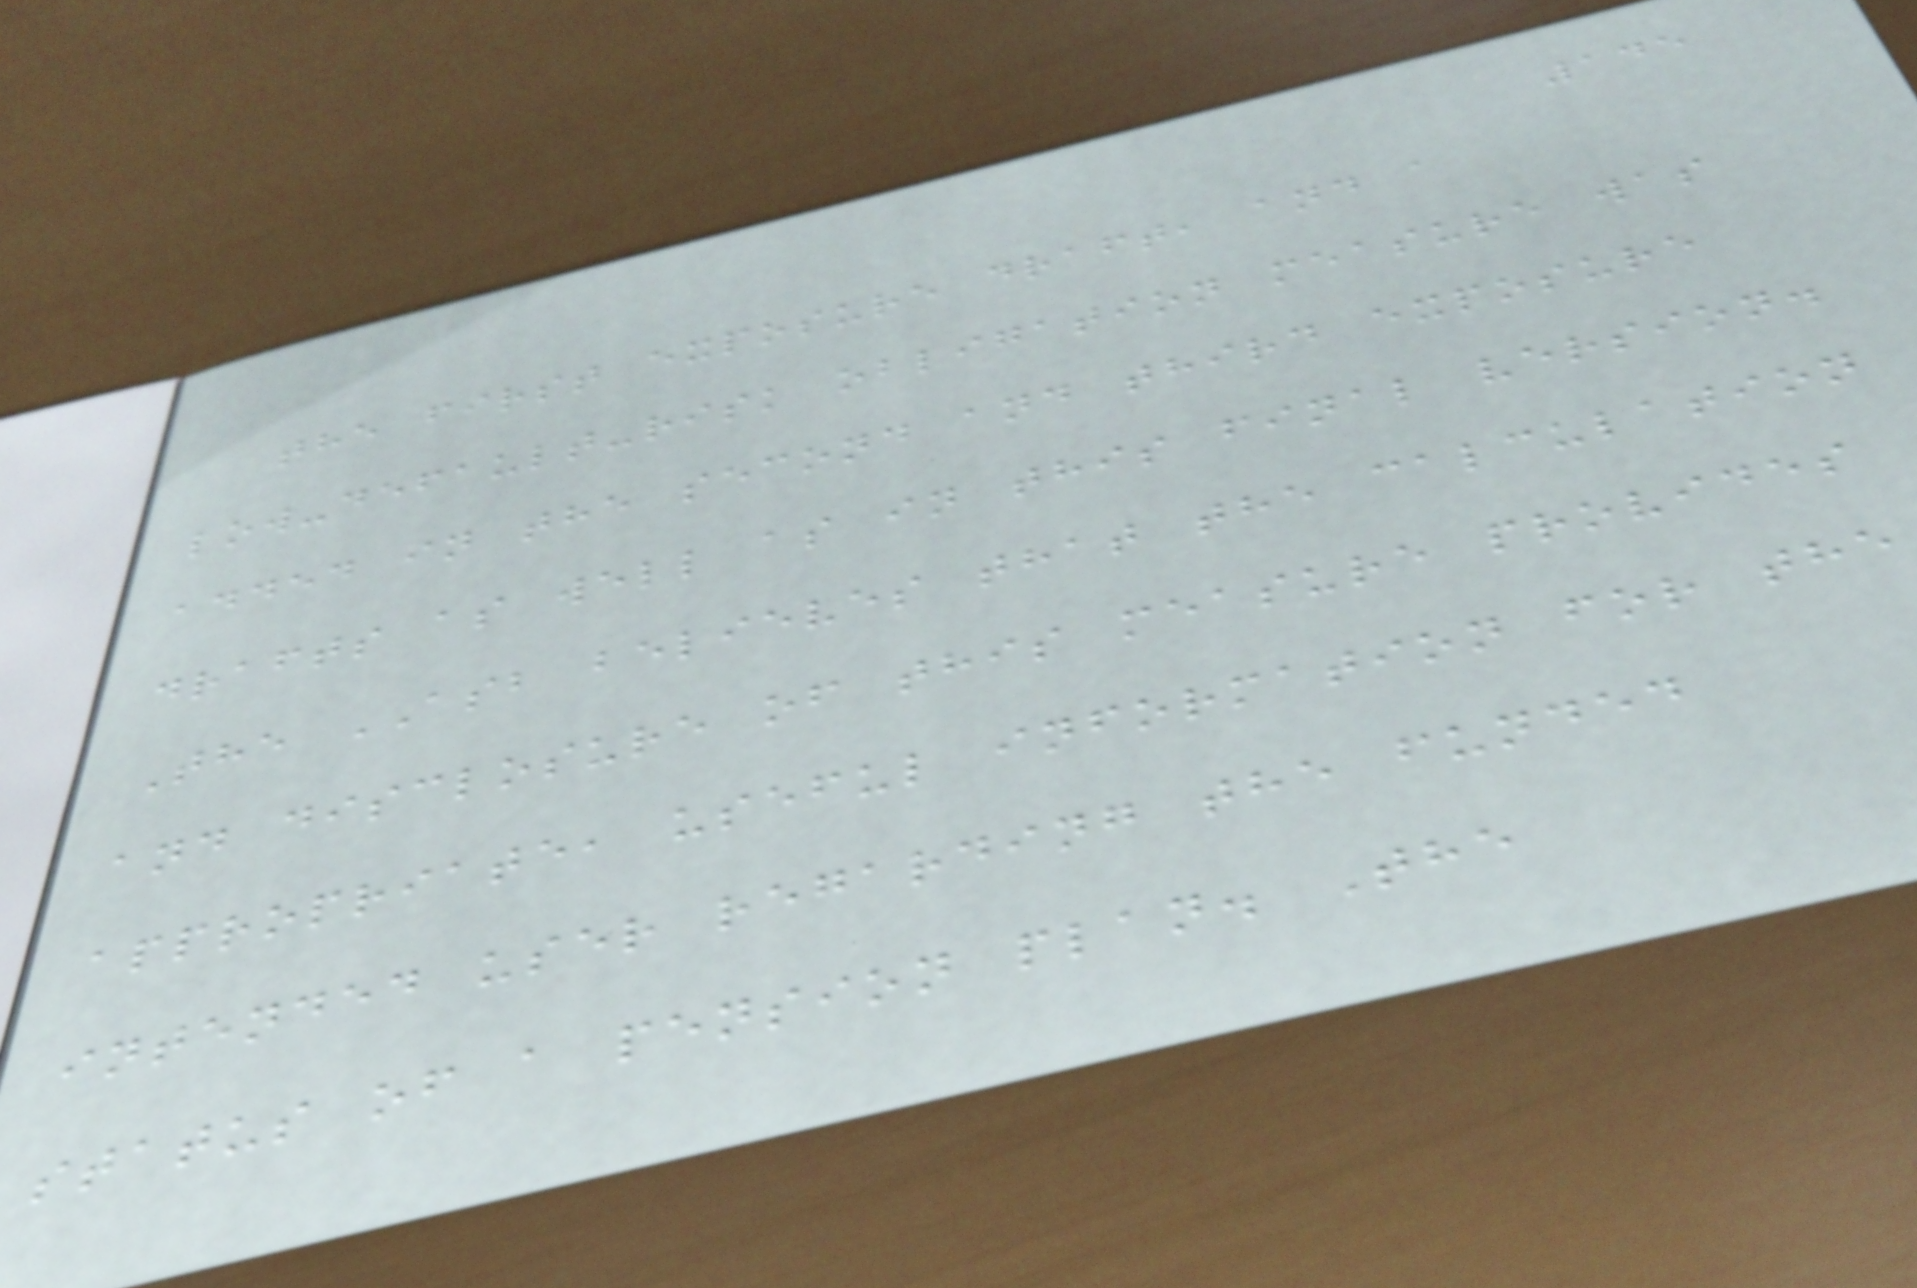145
the first exposure draft, and a
low-default-risk obligation measure was
added in the second and third exposure
drafts as well as in this final version.
The ASB believes that the calculation
and disclosure of this measure provides
appropriate, useful information for the
intended user regarding the funded
status of a pension plan. The
